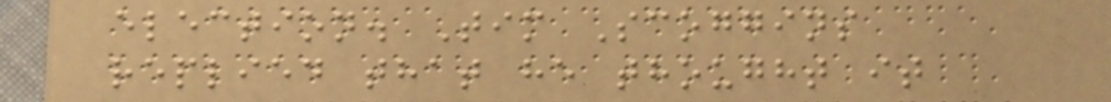election. Tim Scoggins
replied that he thought it
